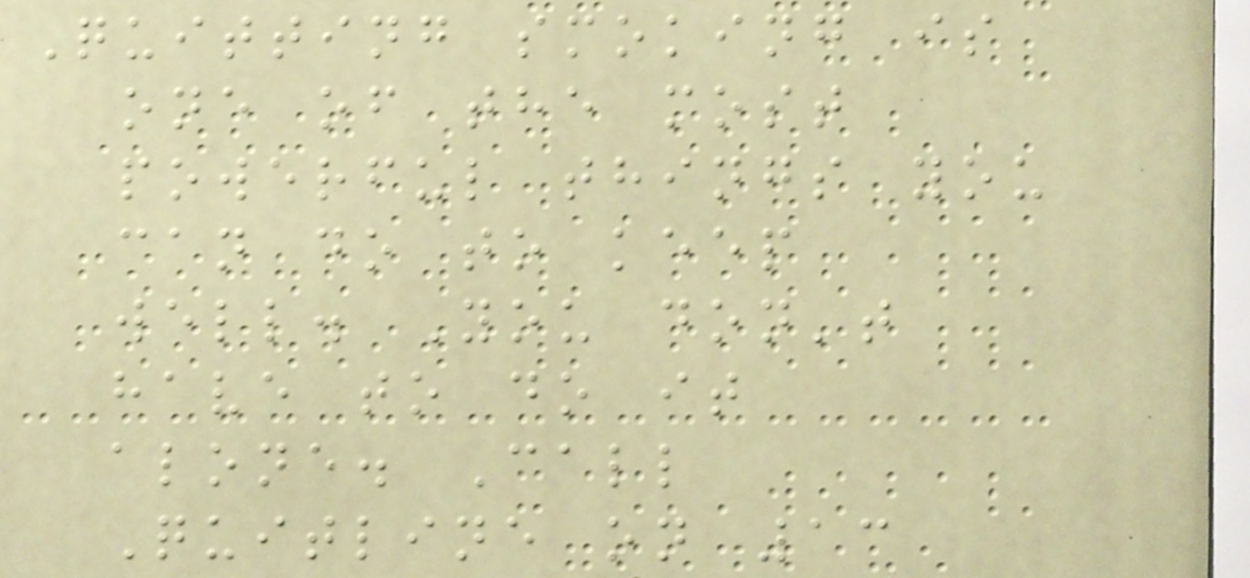Quitting smoking is
one of the most
powerful things you
can do to keep
well. You don't
have to do it
alone. Call
Quitline on 13
